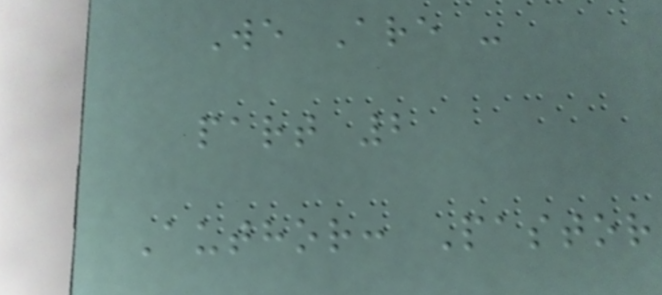We Are -
part 2
Author: Pastor
